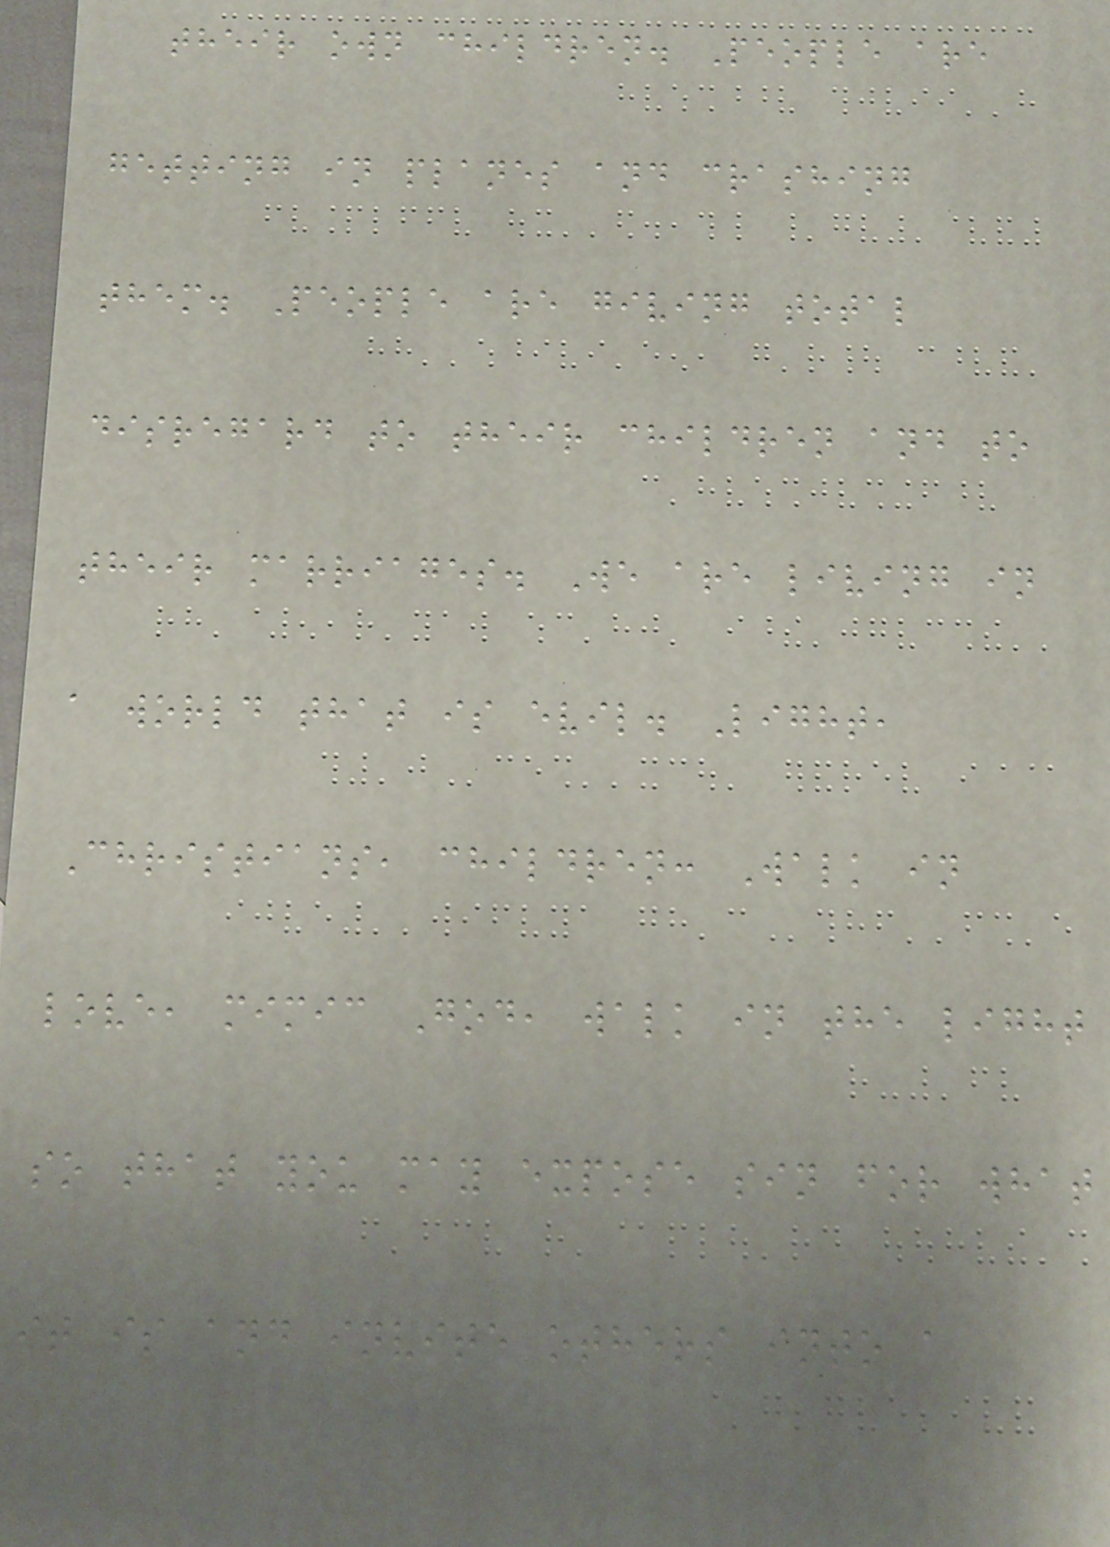their own children. People are
getting in planes and crashing
them. People are giving total
disregard to their children and to
their marriages. We are living in
a world that is evil. Light,
Christians, children: Walk in
love, mimic God, walk in the light
so that you may expose sin for what
it is and invite others into a
